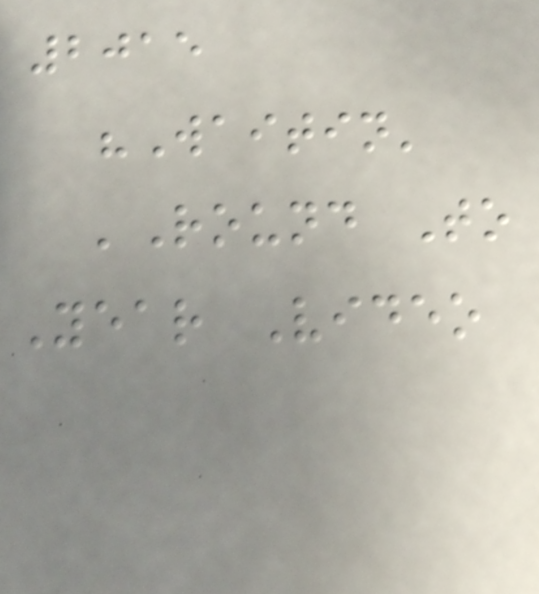2015
"Waitin'
'Round To
Year Video
